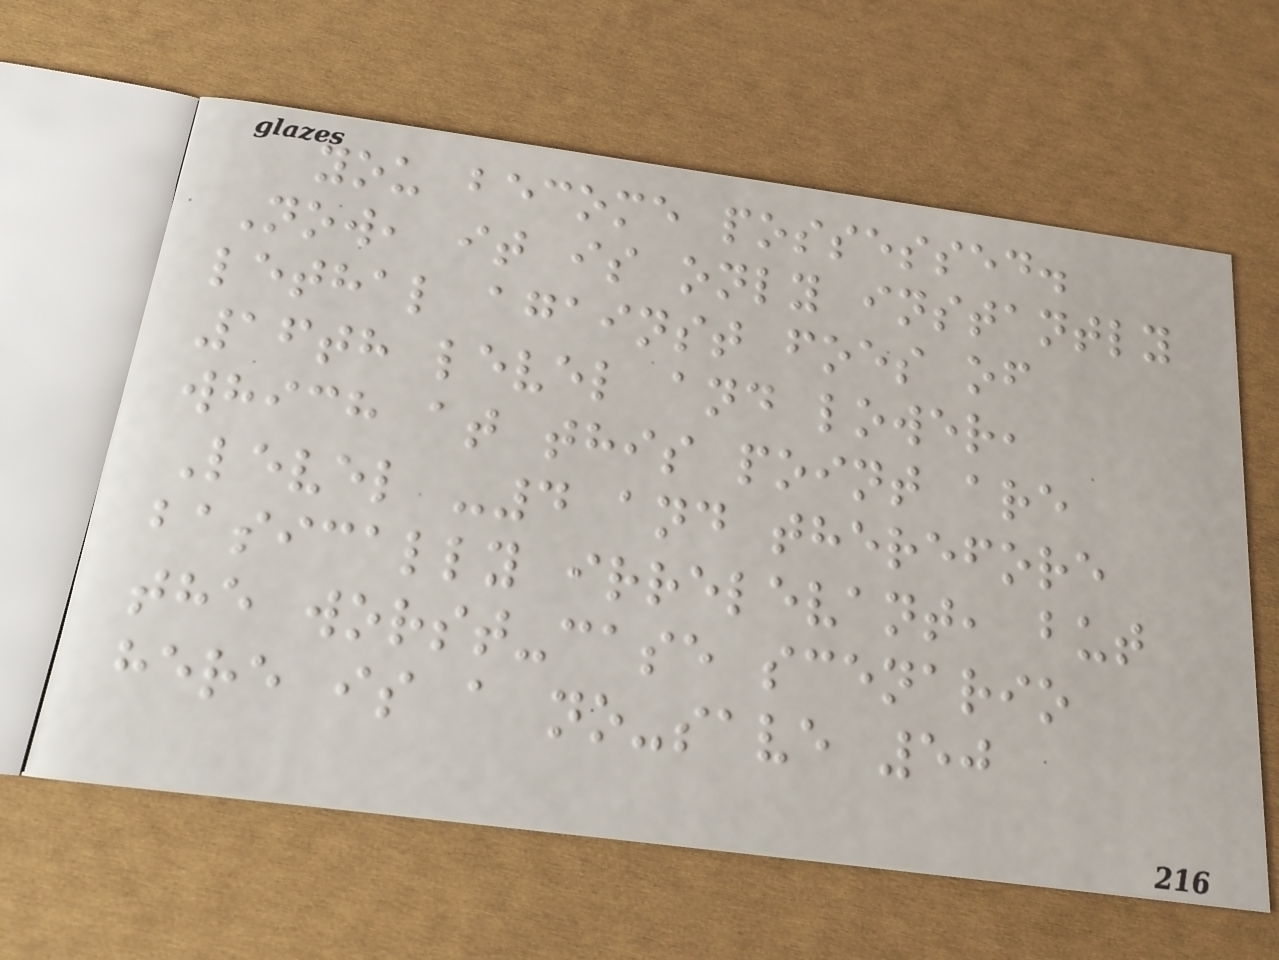you become possessed.
Now, it is only instantly
lethal against foes of
16th level and lower,
which at this point are
Level -4 and therefore
basically irrelevant, but
the worst-case scenario
here is a no-save 50
